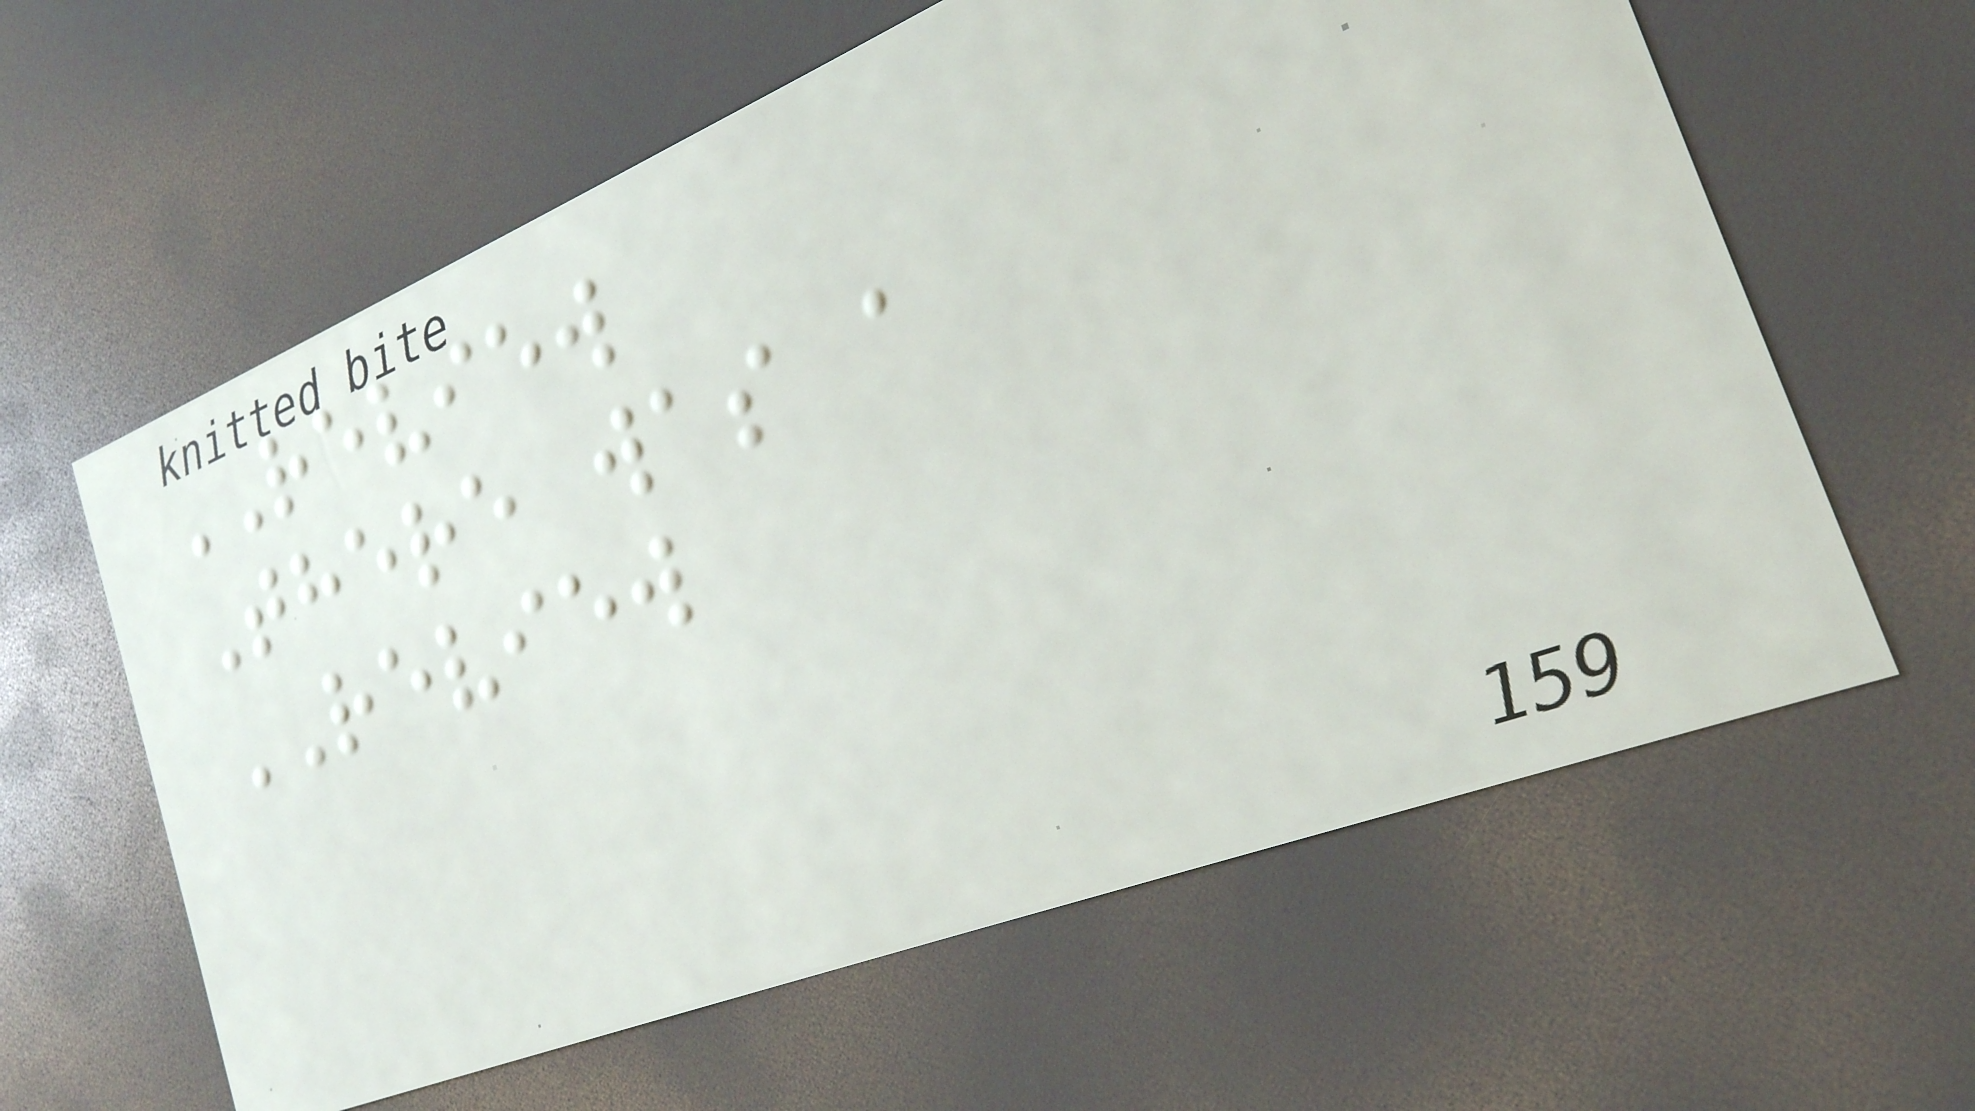REVIEW
There was a
REVIEW
